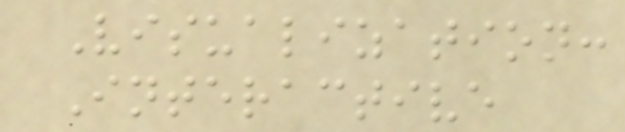Visualization:
Interactive
